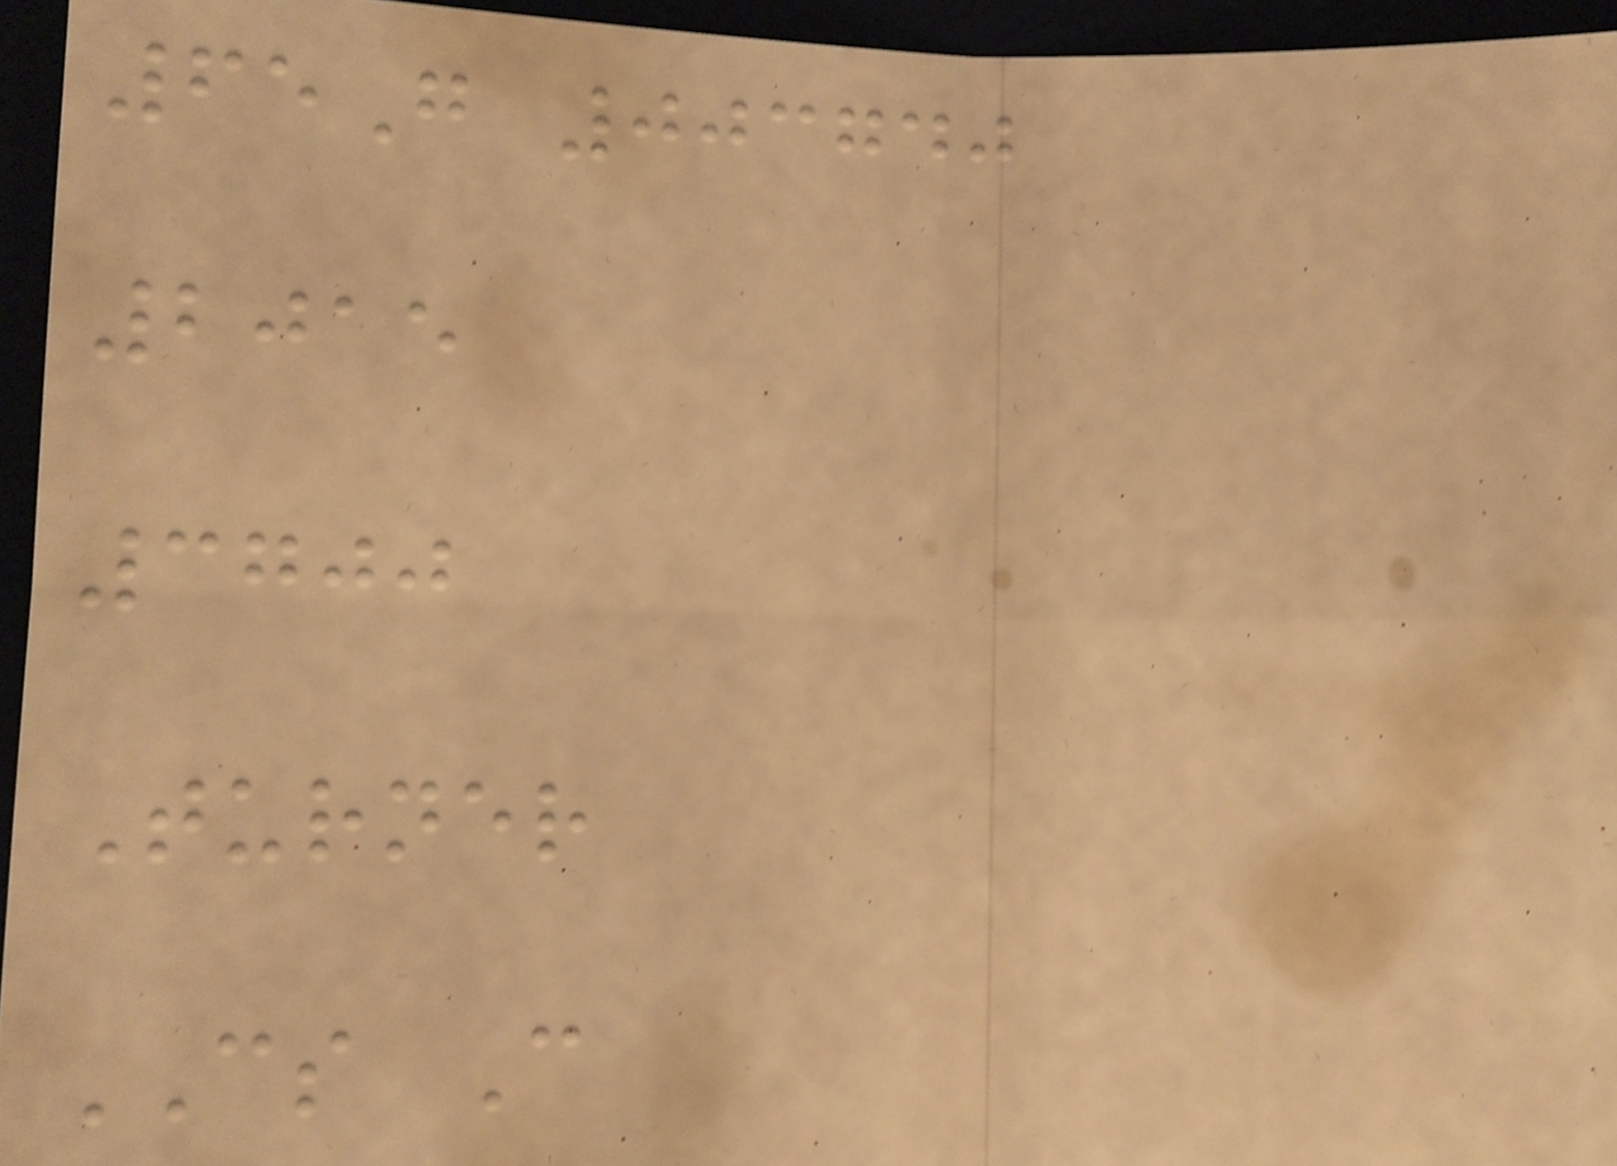65G 003740
2015
3700
Turner
CS C
